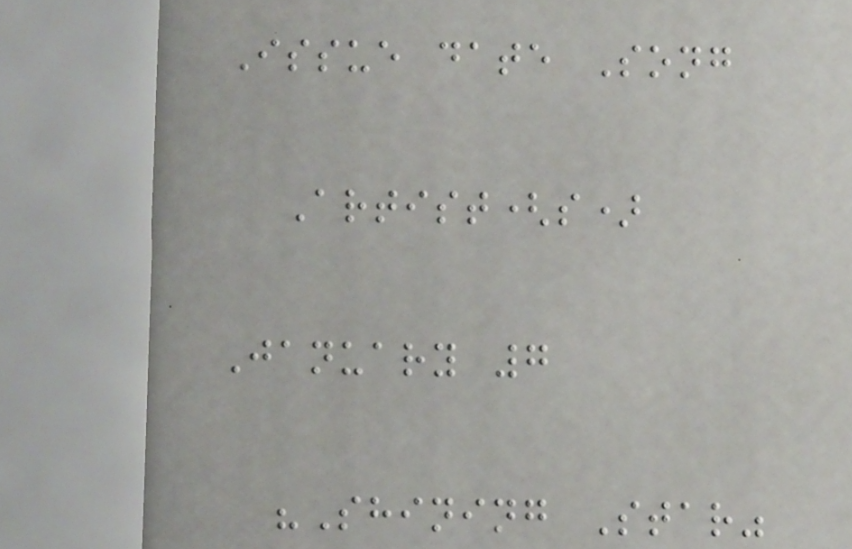Issue date Song
Artist(s)
January 7
"Shining Star"
